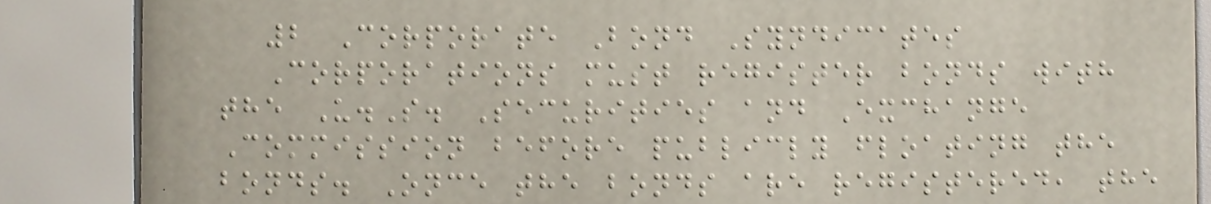2 Corporate Bond Syndicates
Corporations must register bonds with
the U.S. Securities and Exchange
Commission before publicly floating the
bonds. Once the bonds are registered, the
